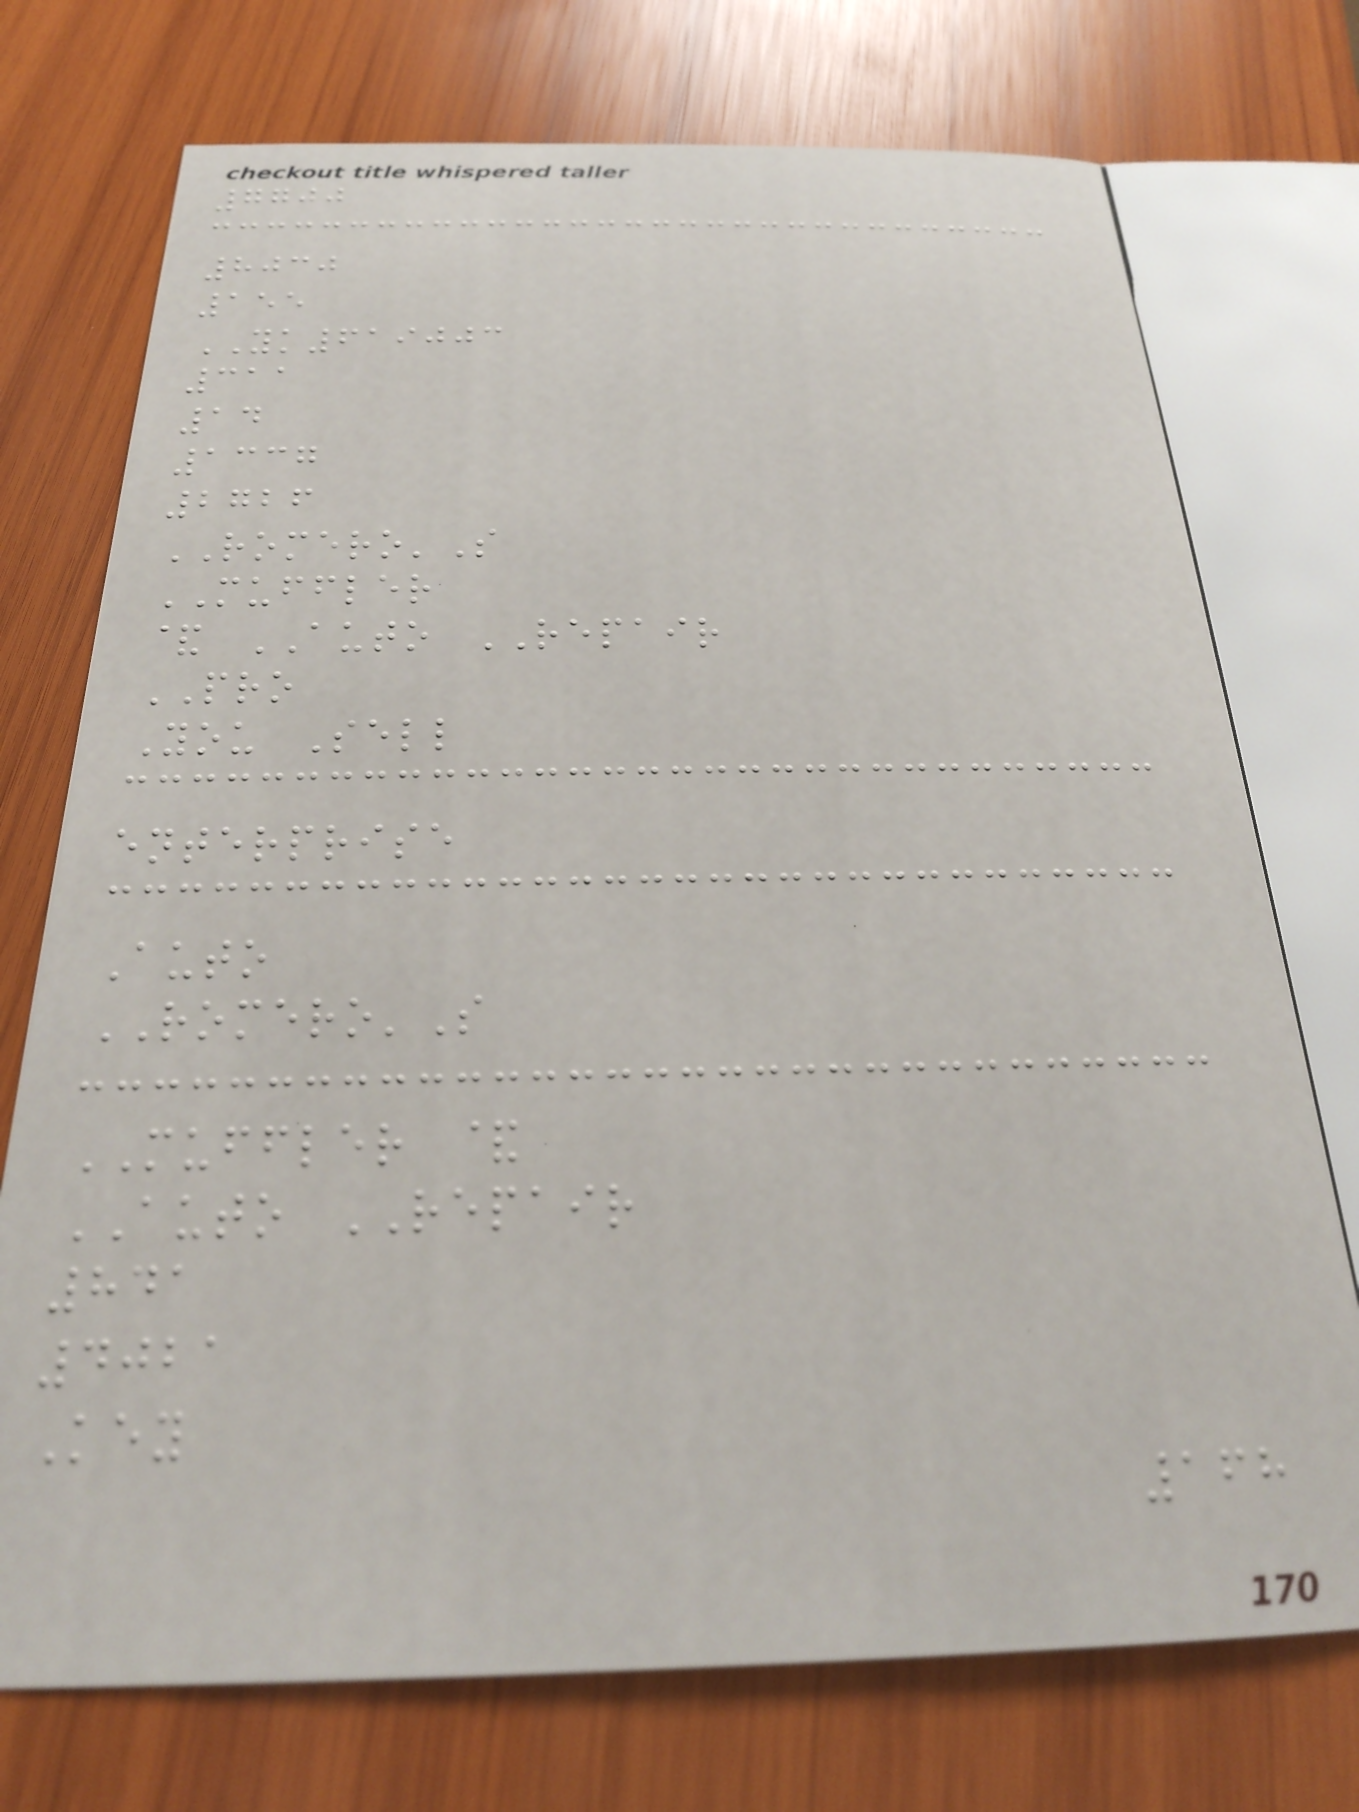7700
8030
155
YK619003
311
14
1337
2726
ROMERO'S
MUFFLER
& AUTO REPAIR
PRO
You Sell
enterprise
Auto
ROMERO'S
MUFFLER &
AUTO REPAIR
841
4021
Key
168
